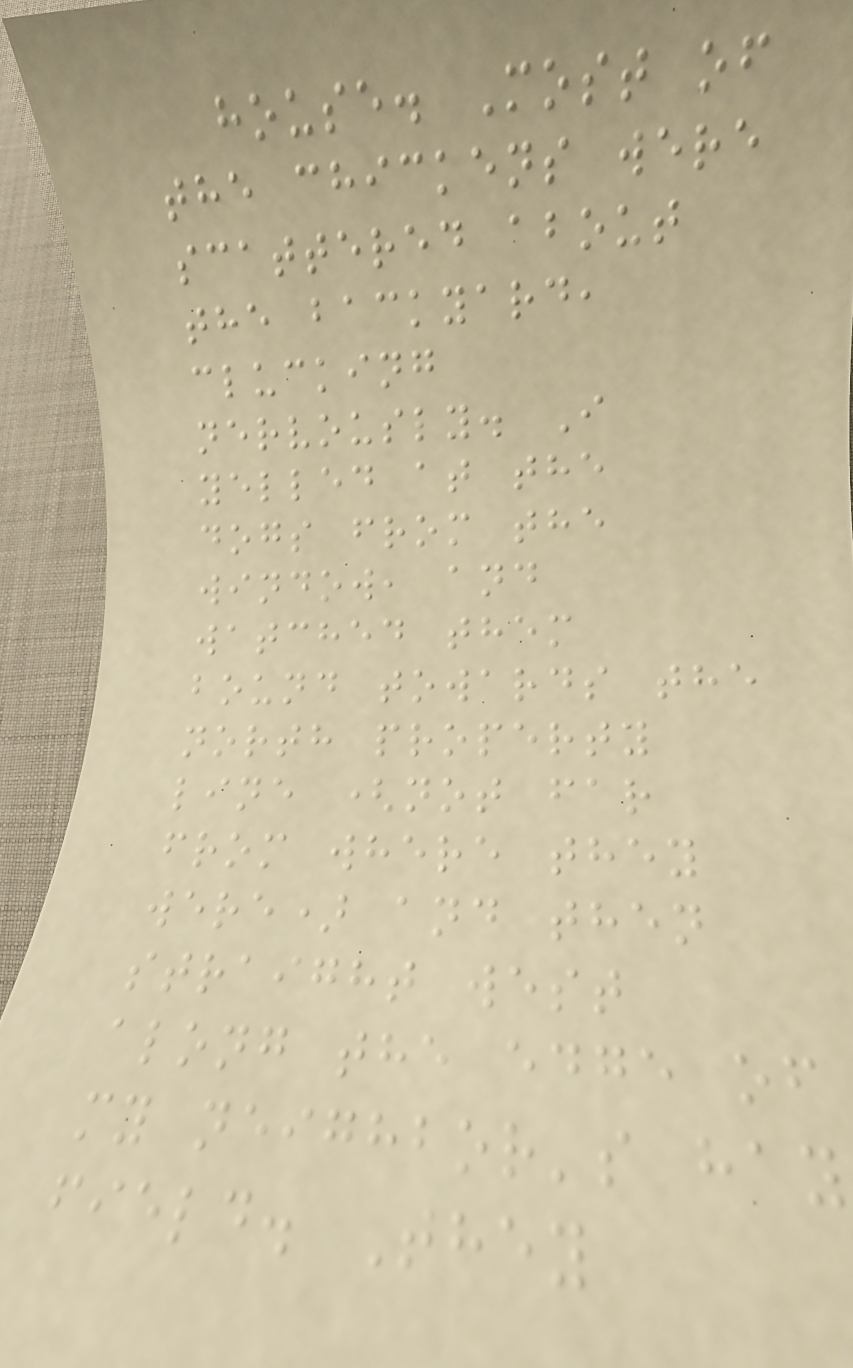house. Most of
the chickens were
scattered about
the backyard,
clucking
nervously. I
yelled at the
dogs from the
window, and
watched them
bound towards the
north property
line (not far
from where they
were) and then
straight west
along the edge of
my neighbor's hay
field. They
